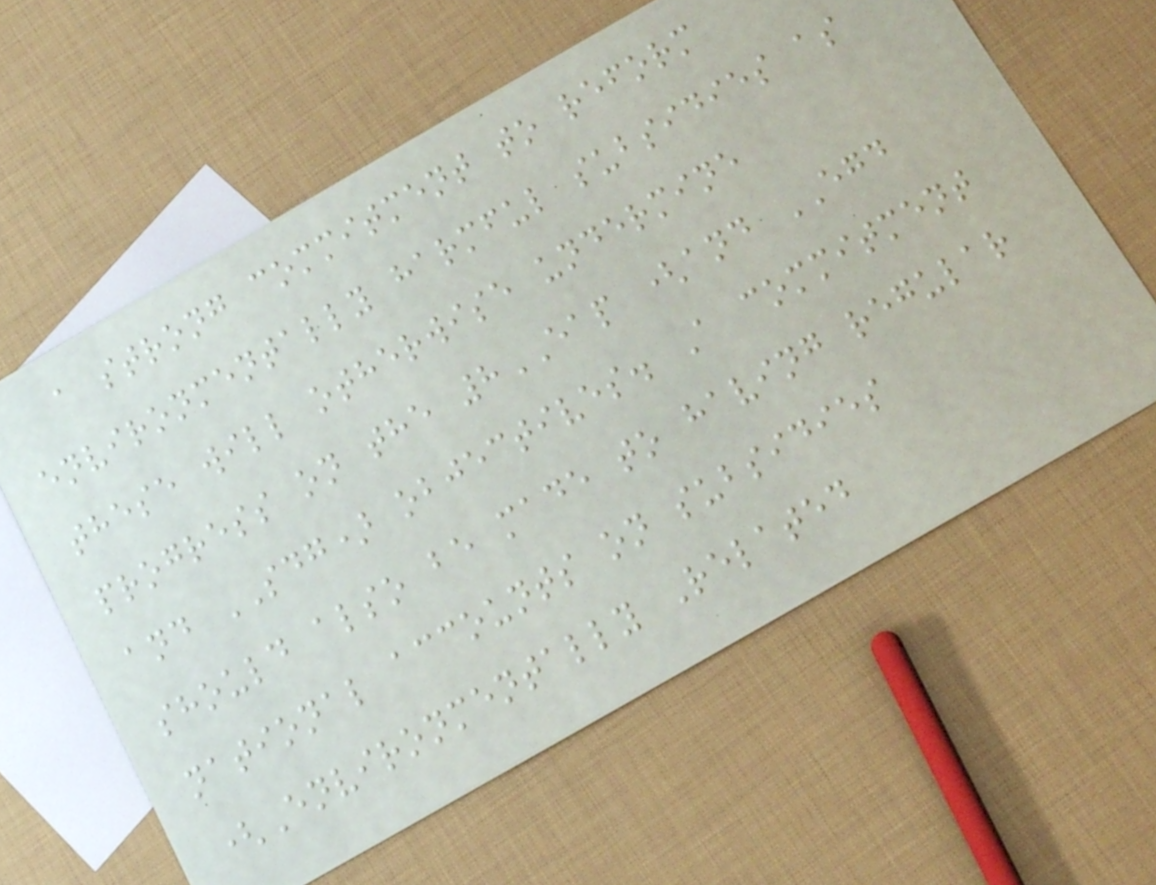a strong commitment to reform
environmentally harmful subsidies as
these will otherwise undermine
progress on the 8EAP (and EGD
and SDG) objectives. A commitment
should also be made to having regular
national accounts on subsidies
(Environmentally Related
